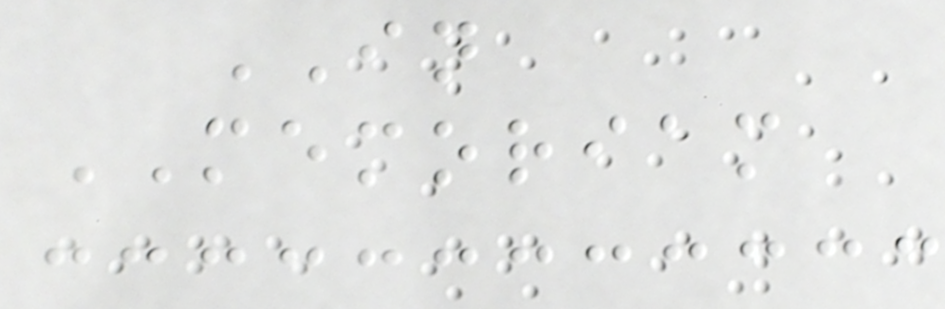IN
MEMORIAM
